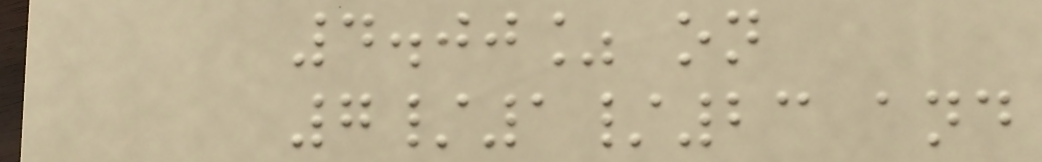4.00% on
7/1/23 and
